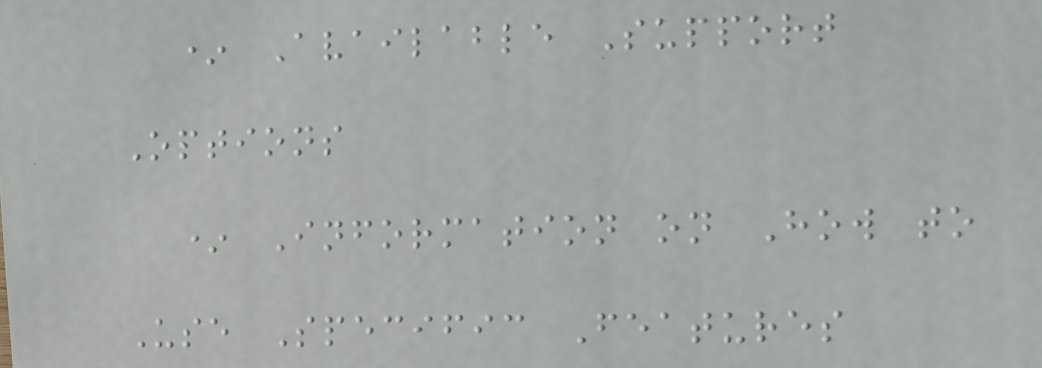* Available Support
Options
* Information on How to
Use Specific Features
